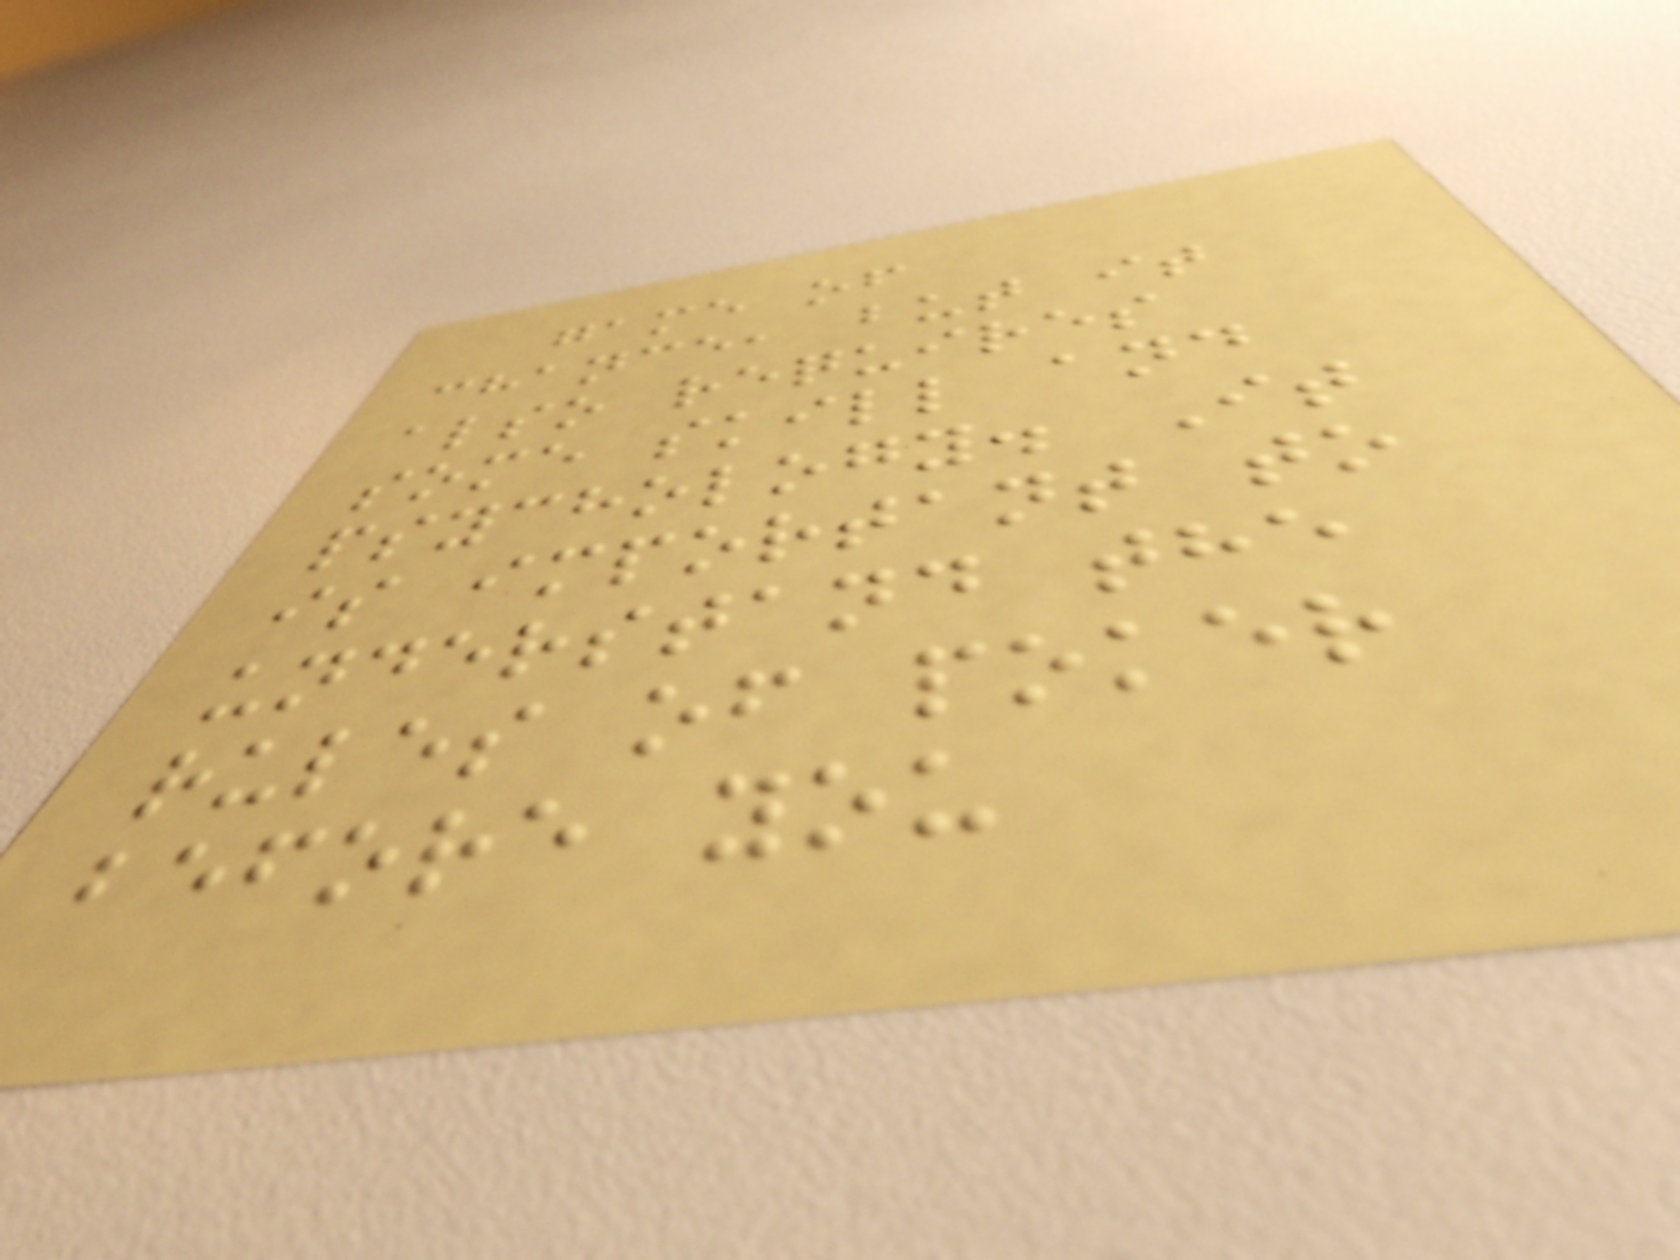game of
chance, but it
also requires
some skill and
psychology. It
is important to
understand the
rules of poker
before you
